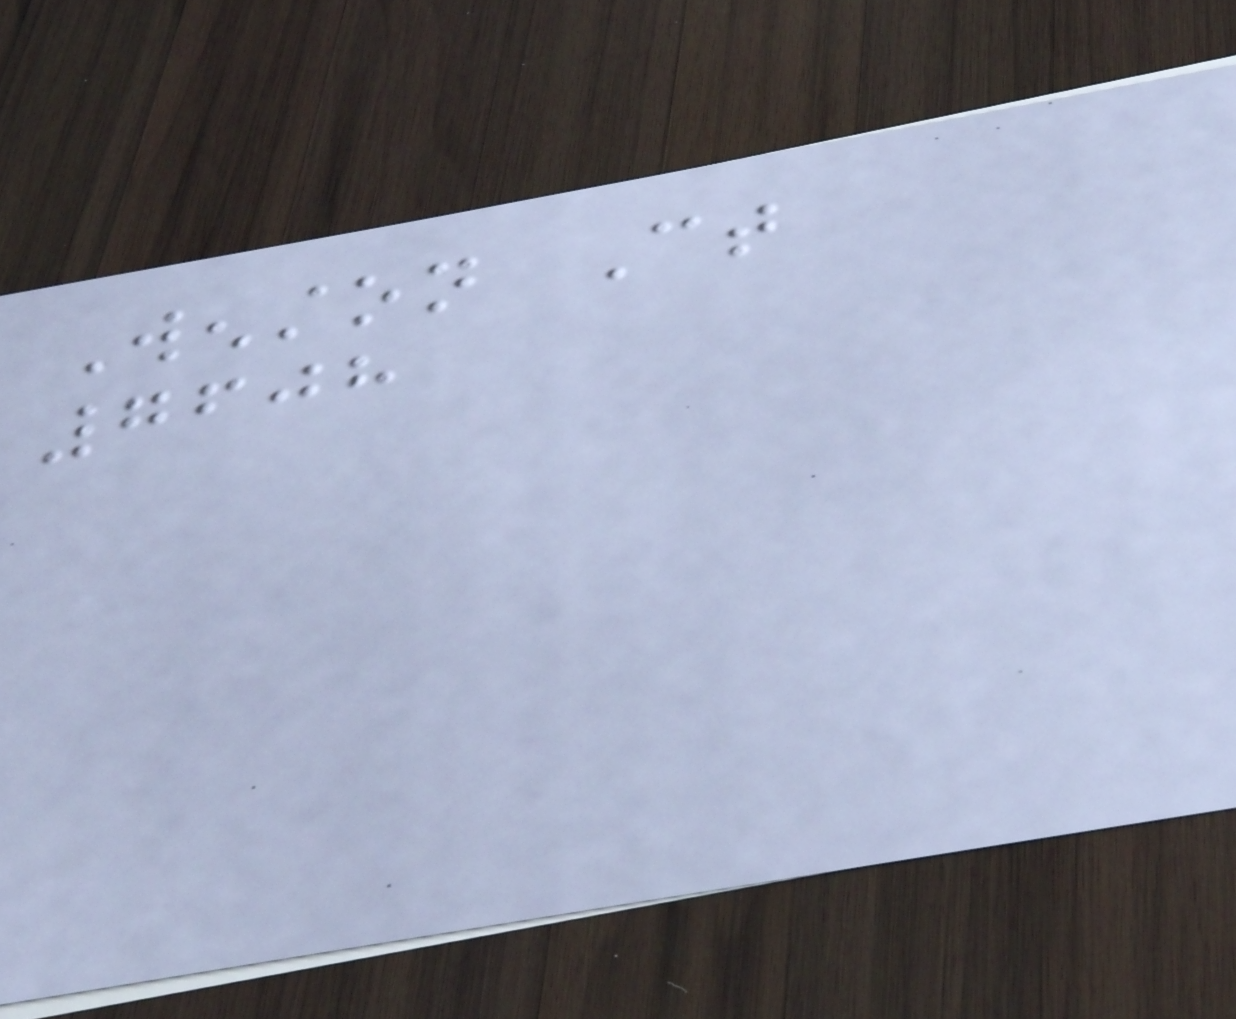Wenston Ct
7608
